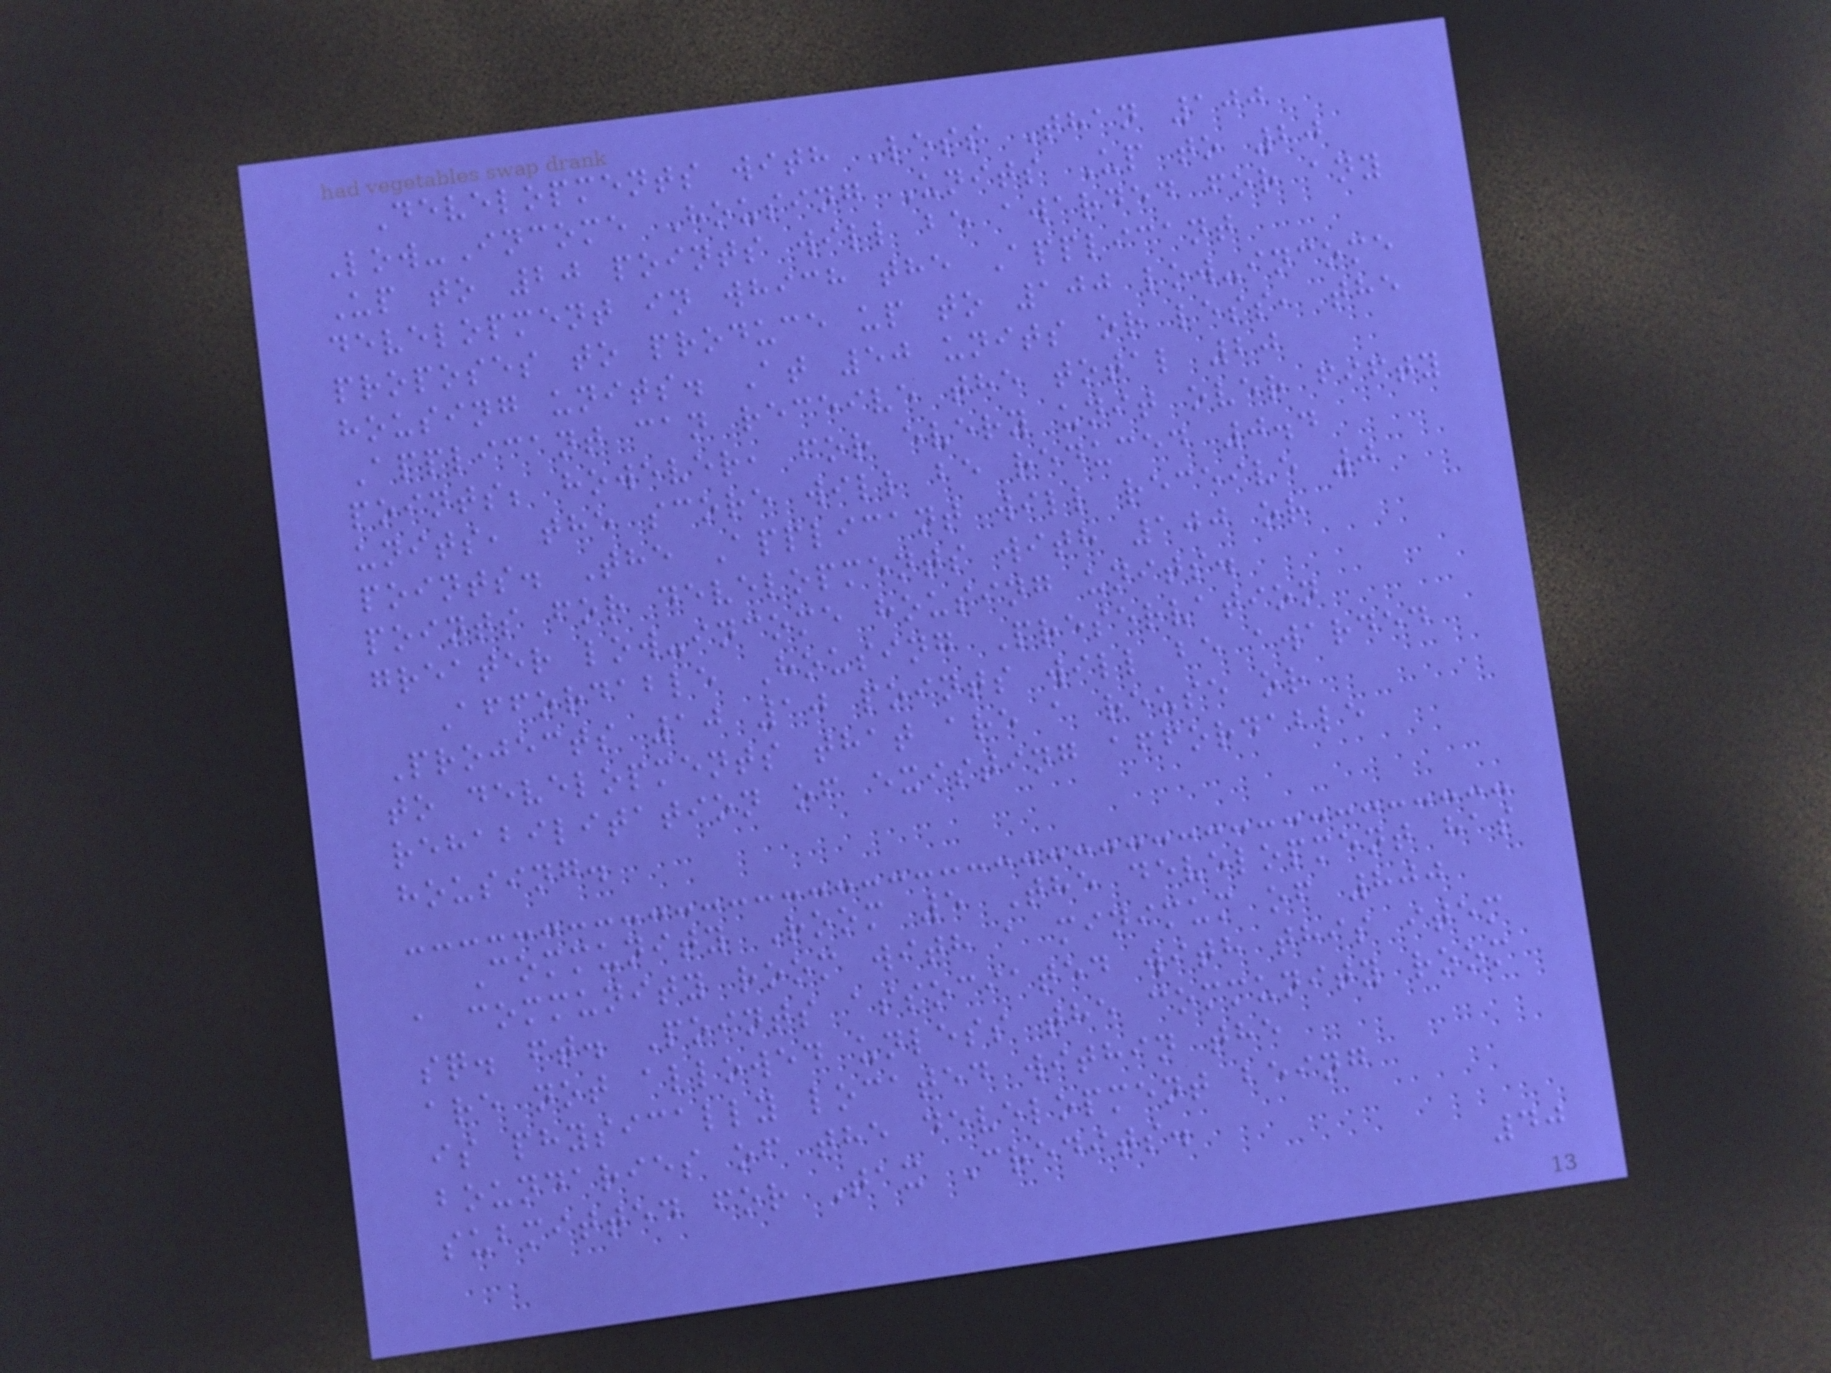Developments with Less Than 100
Low-Income Housing Units Up to 20
Up to 20 points will be awarded for any
development in which the Applicant
proposes to produce up to 100 low-income
housing units. At 50 units or less, the
Applicant can receive the total 20
points; however, for every unit over fifty
units, the score will be reduced 0.4
points. The Applicant will receive 0
points for developments with 100 or
greater low-income housing units.
Affordable Housing Preservation
Projects 10 10 points will be awarded
to developments that are a reuse or
rehabilitation of existing affordable
housing.
Community Room 5 The development has
a community room with a minimum of 800
sq. ft. Points associated with this item
are not allowed unless the community room
is physically located within the
boundaries of the development being
submitted for Tax Credits.
40
